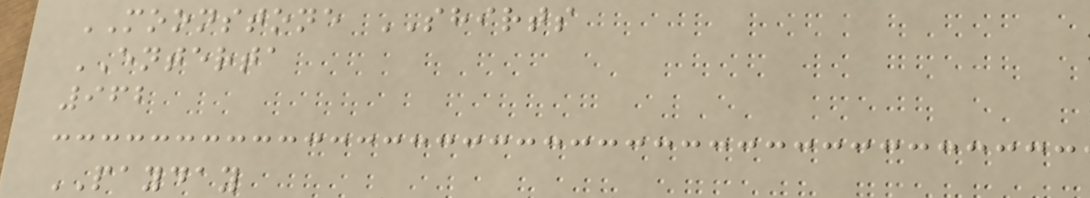MOONSTONE SHIRTS
ENTERTA
962
PAYDAY
